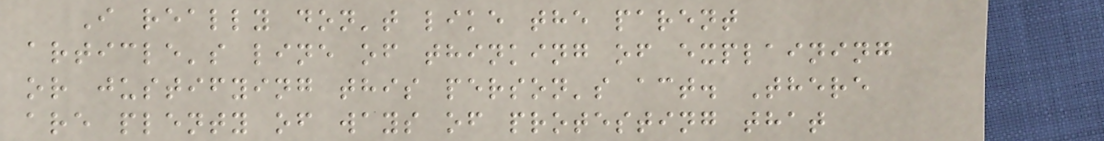I really don't like the parent
article's line of thinking of explaining
or justifying this person's act. There
are plenty of ways of protesting that
